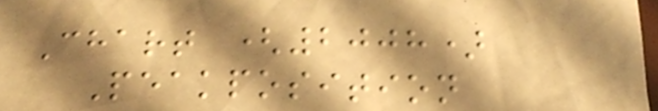Chart (2008)
Peakposition
